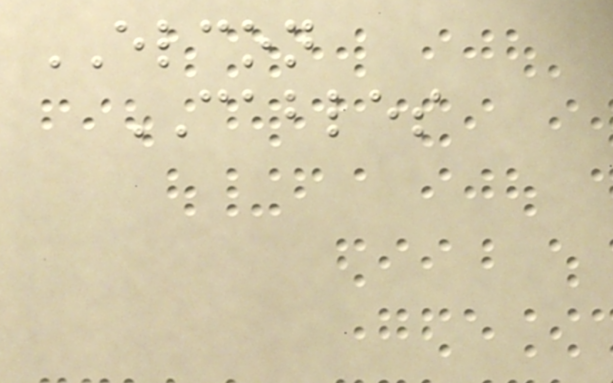ELCON
CABLES
